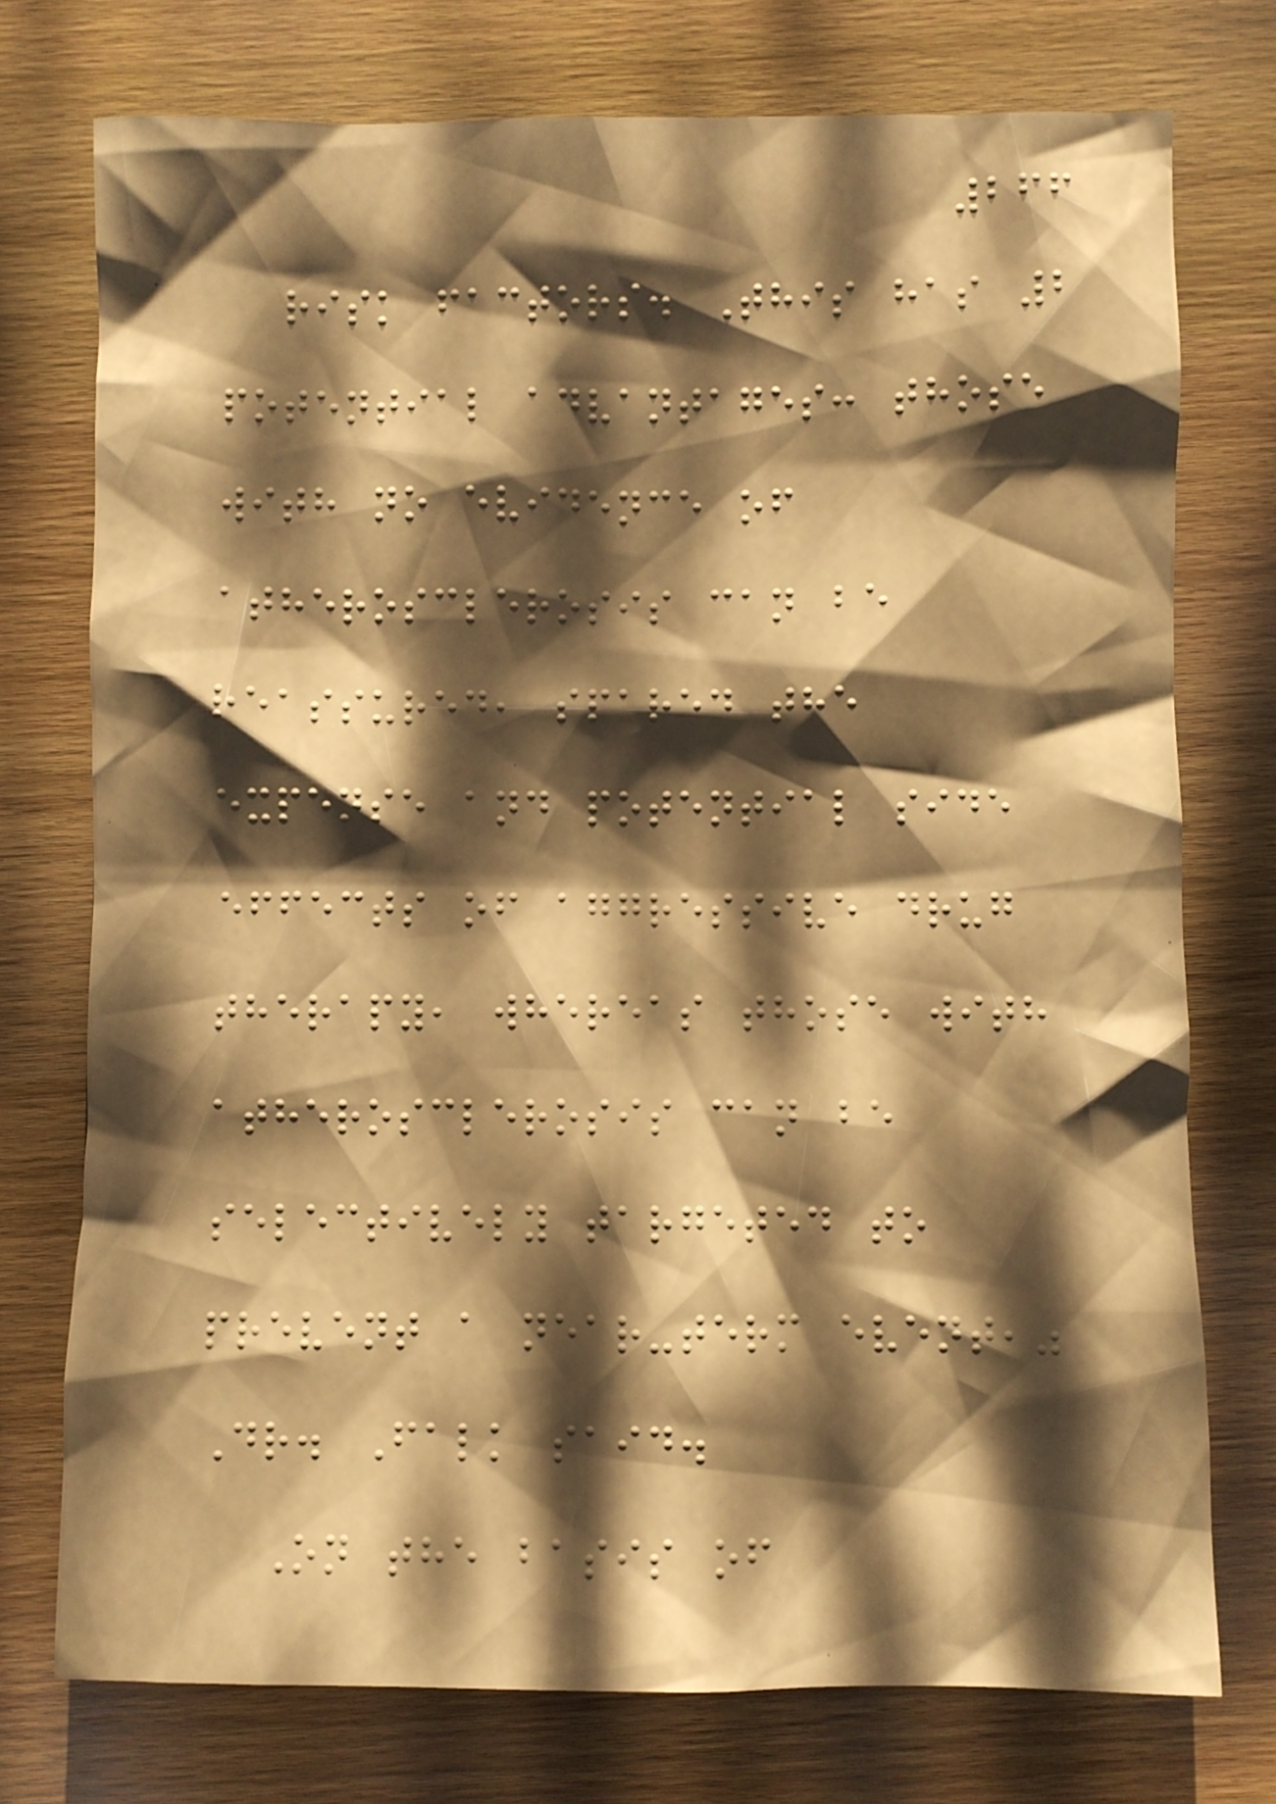266
risk factors. This has 2
potential advantages: those
with no evidence of
atherosclerosis can be
reassured, spared the
expense and potential side
effects of aggressive drug
therapy, whereas those with
atherosclerosis can be
selectively targeted to
prevent a near-term event,"
Dr. Falk said.
On the basis of
